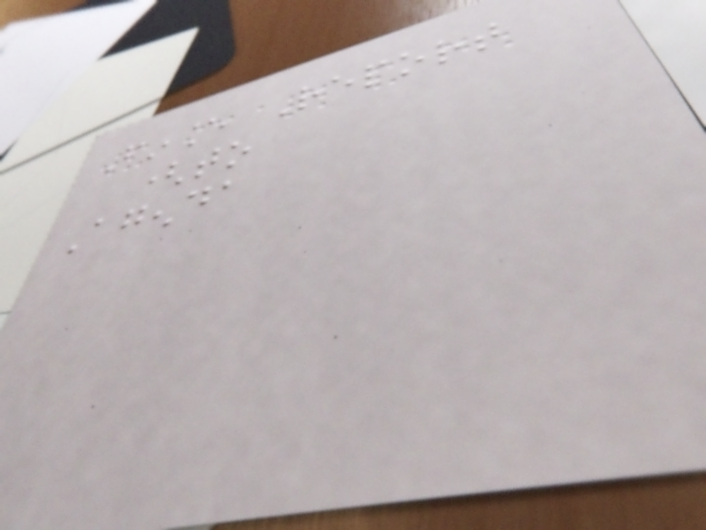Finance Report
(to
Agenda
